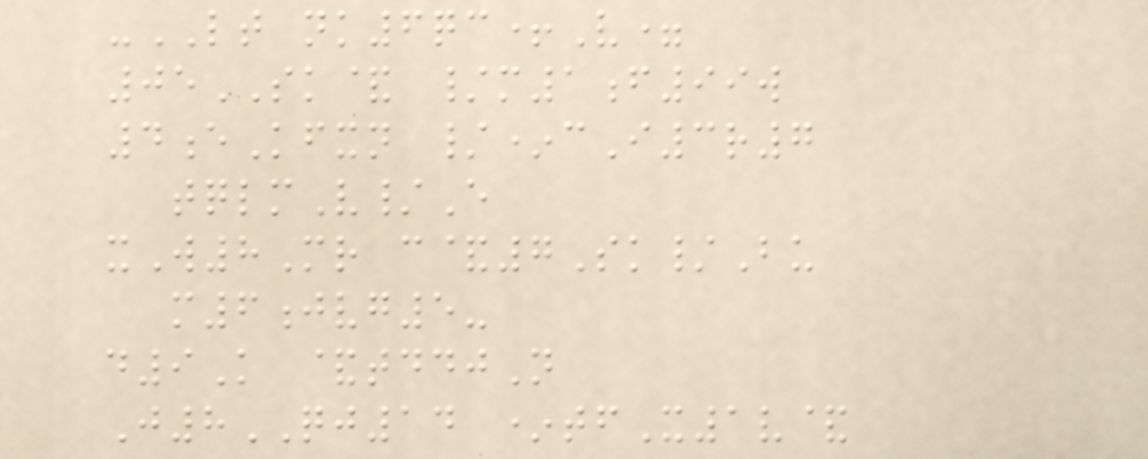-LT nk6qc+V=
05SK& /m1f99w
4eKfxn /*cI3r7
tqlmV/E
xW8Mr c&7Sk/Bu
m6jvg5-
d9K &tddjN
J8QJ14 *tfX1v&
